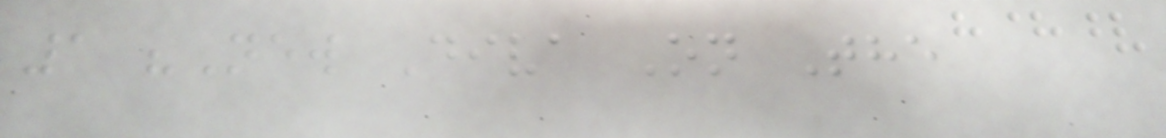1 "New Diva On The
